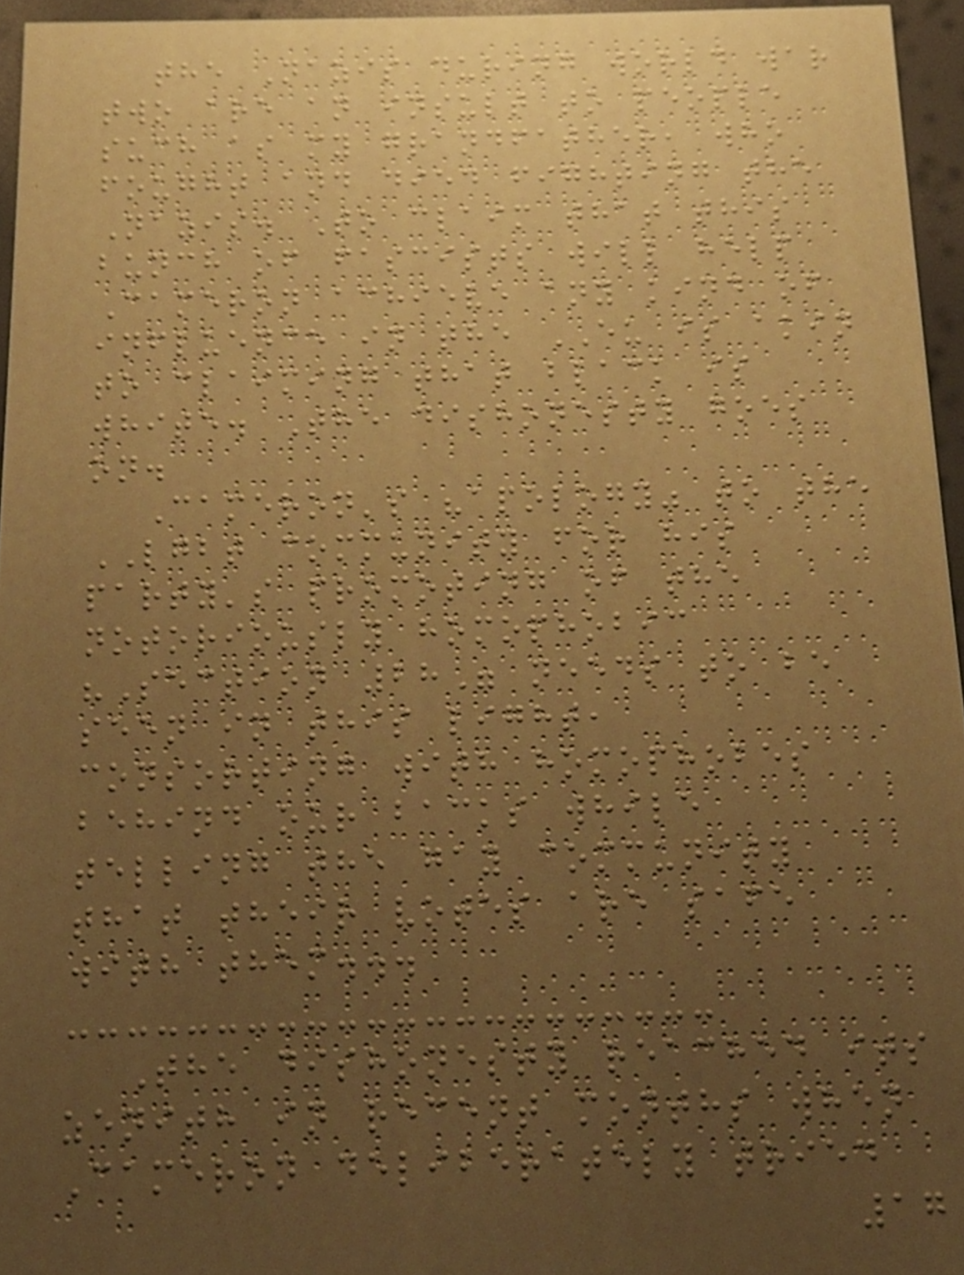the Nazis during world war
two are an insult to people
such as my grandfather, who
fought and died fighting the
Nazis. To claim that this
bunch of fascists will help
Cameron achieve any kind of
influence in the EU is akin
to claiming that black is
white. The dishonesty goes
on.
Cameron's "apology" to the
LGBT community for his
party's promoting of the
notoriously homophobic
"Section 28" needs to be
seen in this light,
consorting with homophobes
behind our backs while
telling the gay community
that their votes are safe
with them...
The dishonesty reached its
zenith in recent months when
Cameron deliberately tried
17
